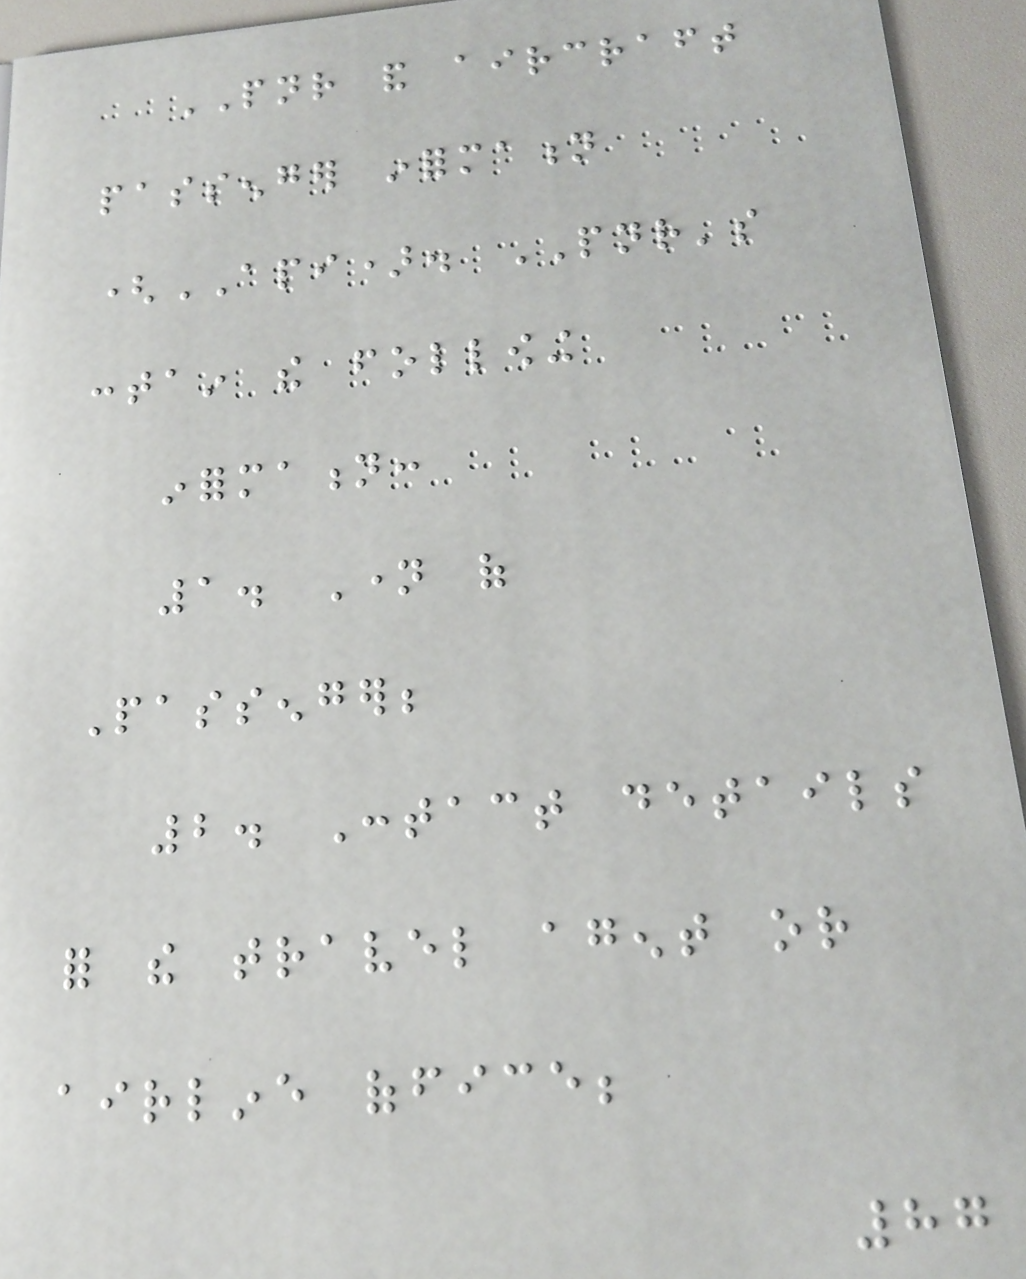PNR and aircraft
passenger information
(API). PNR's
contain the following
information:
1. Name of
Passenger;
2. Contact details
for the travel agent or
airline office;
87
